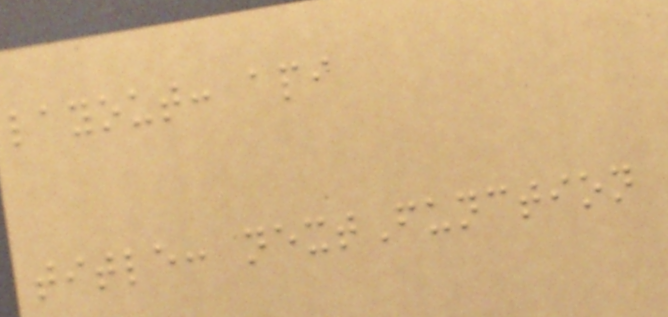layout: api
title: nextFunction
